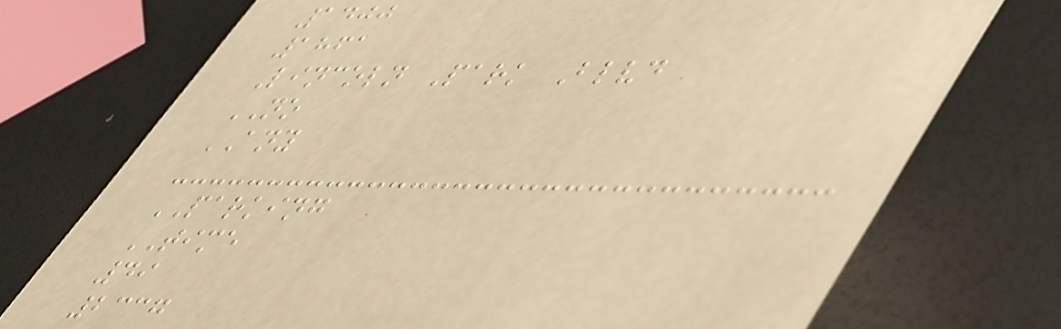1400
1861
Lincoln Park Blvd
NO
ANY
PARKING
TIME
49
2337
